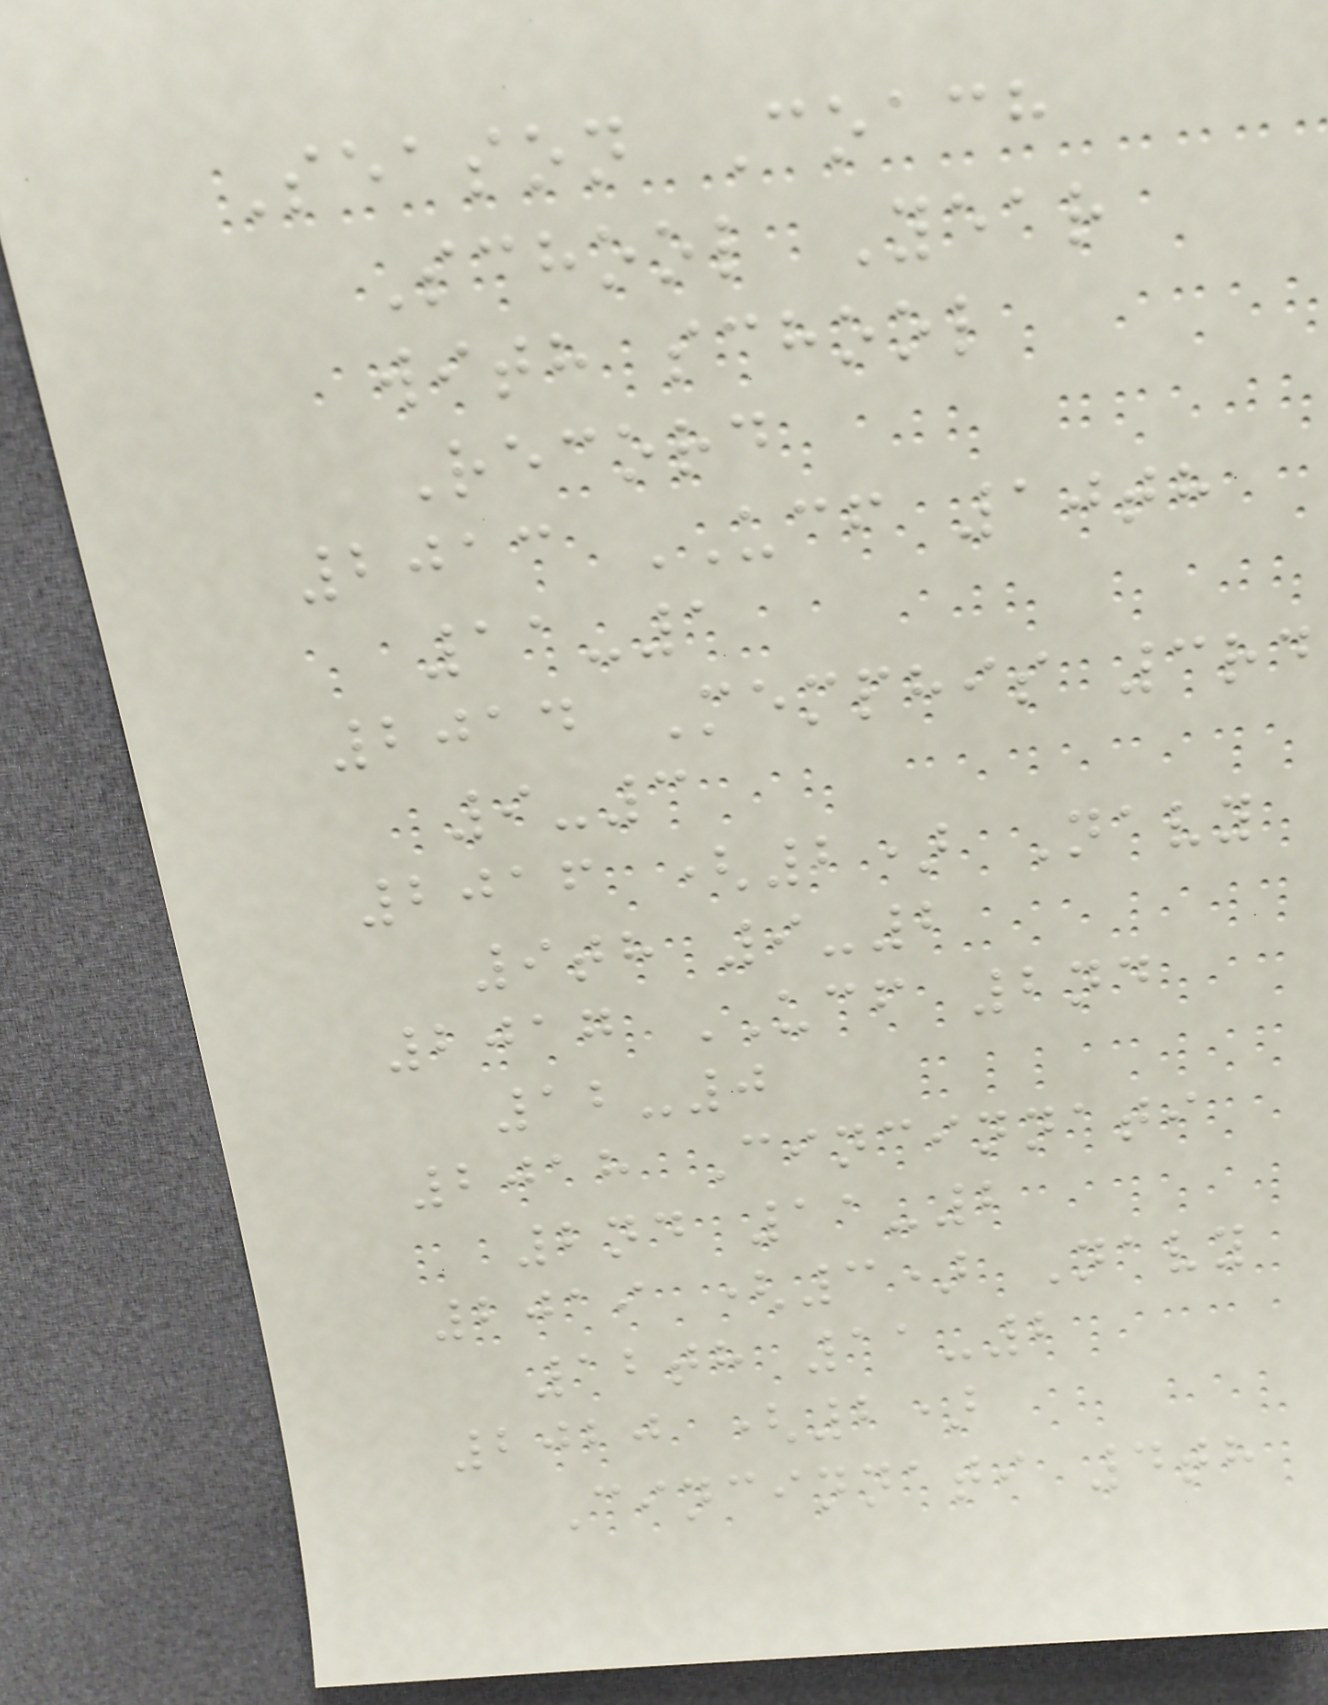Season Coach
School Year
with school
Record
2013 UCF 10th
11-1
2014 Memphis 3rd
9-3
2016 (2) Navy
9th 9-2
2017 UCF 2nd
12-0
2018 Cincinnati
2nd 11-2
2019 (3) Navy
12th 11-2
2020 (2)
Cincinnati 4th
